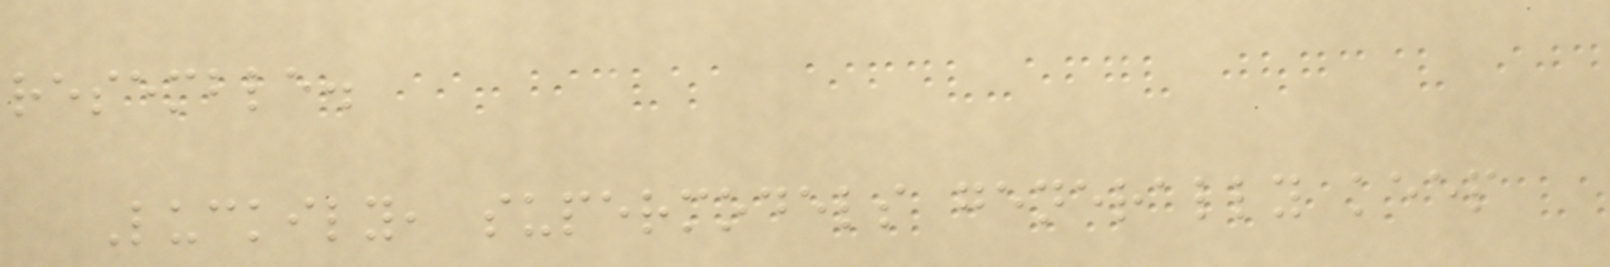resemble.
Luckily, supermodels generally keep
